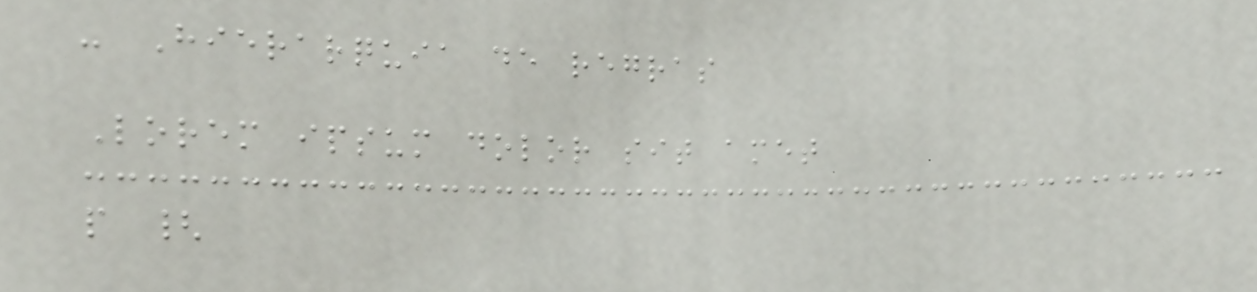- Hierarquia de regras
Lorem ipsum dolor sit amet
p {
